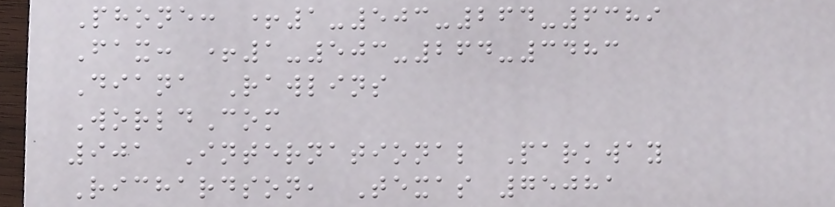Phone: +1-503-264-6389
Fax: +1-503-264-3483
Diana Rawlins
WorldCom
901 International Parkway
Richardson, Texas 75081
